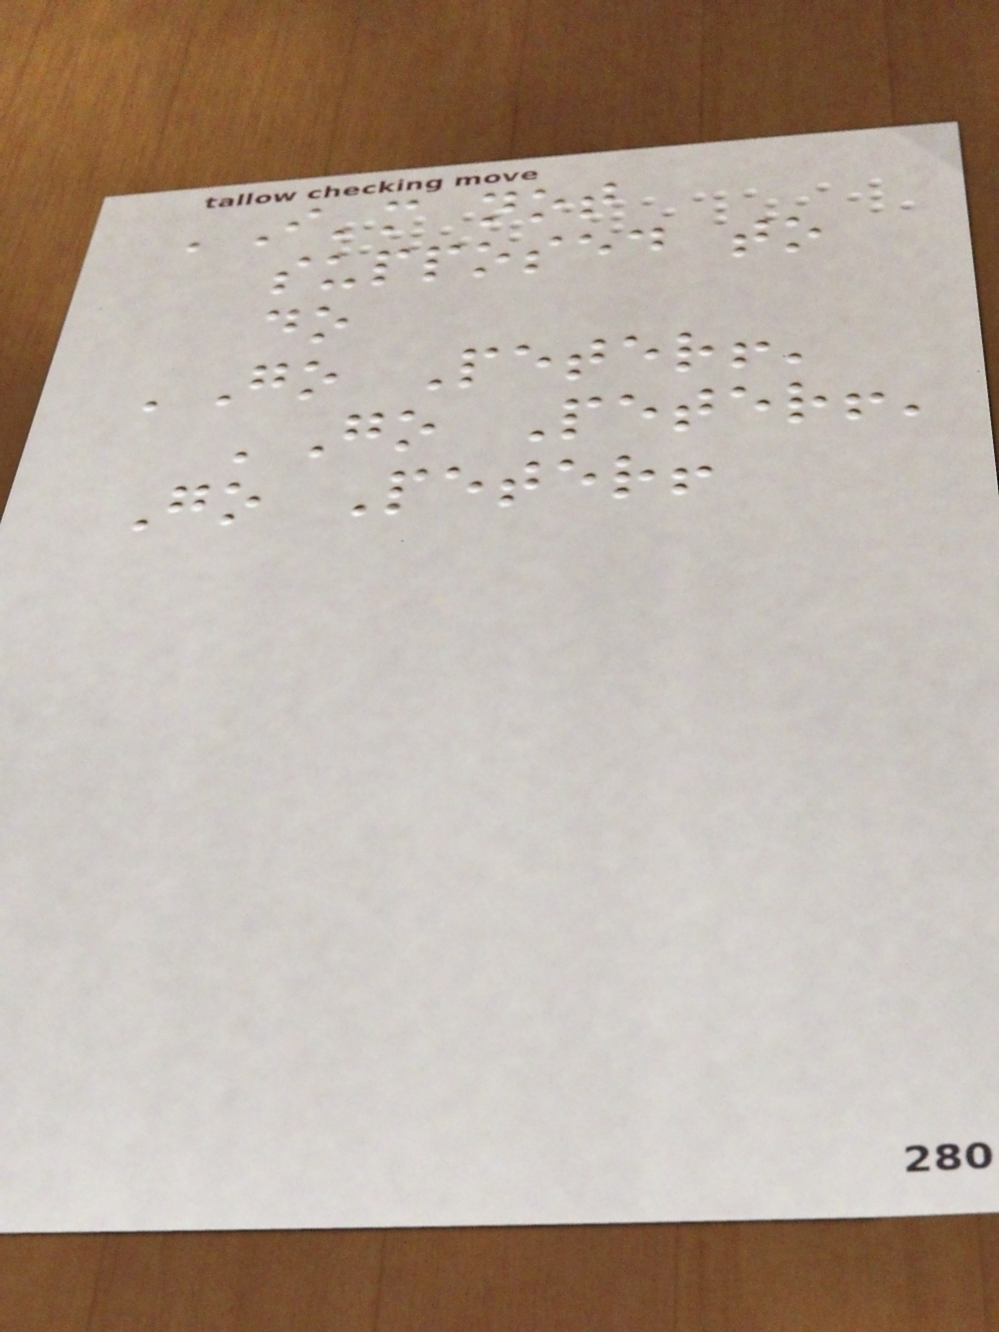'I'm not
supposed to
do
'Go Peter!'
'Go Peter!'
Go Peter!
